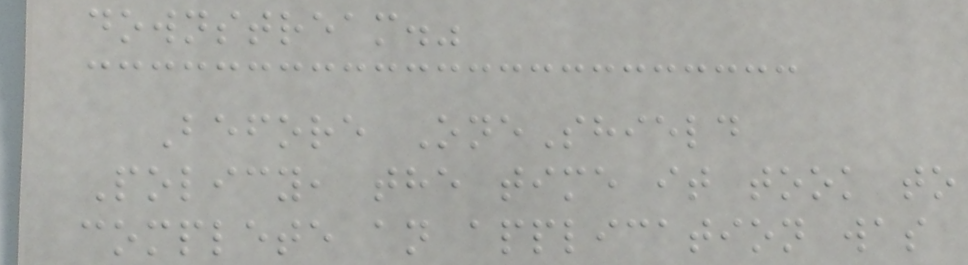downstream."
Before OneShield
Policy, the time it took to
complete an application was
